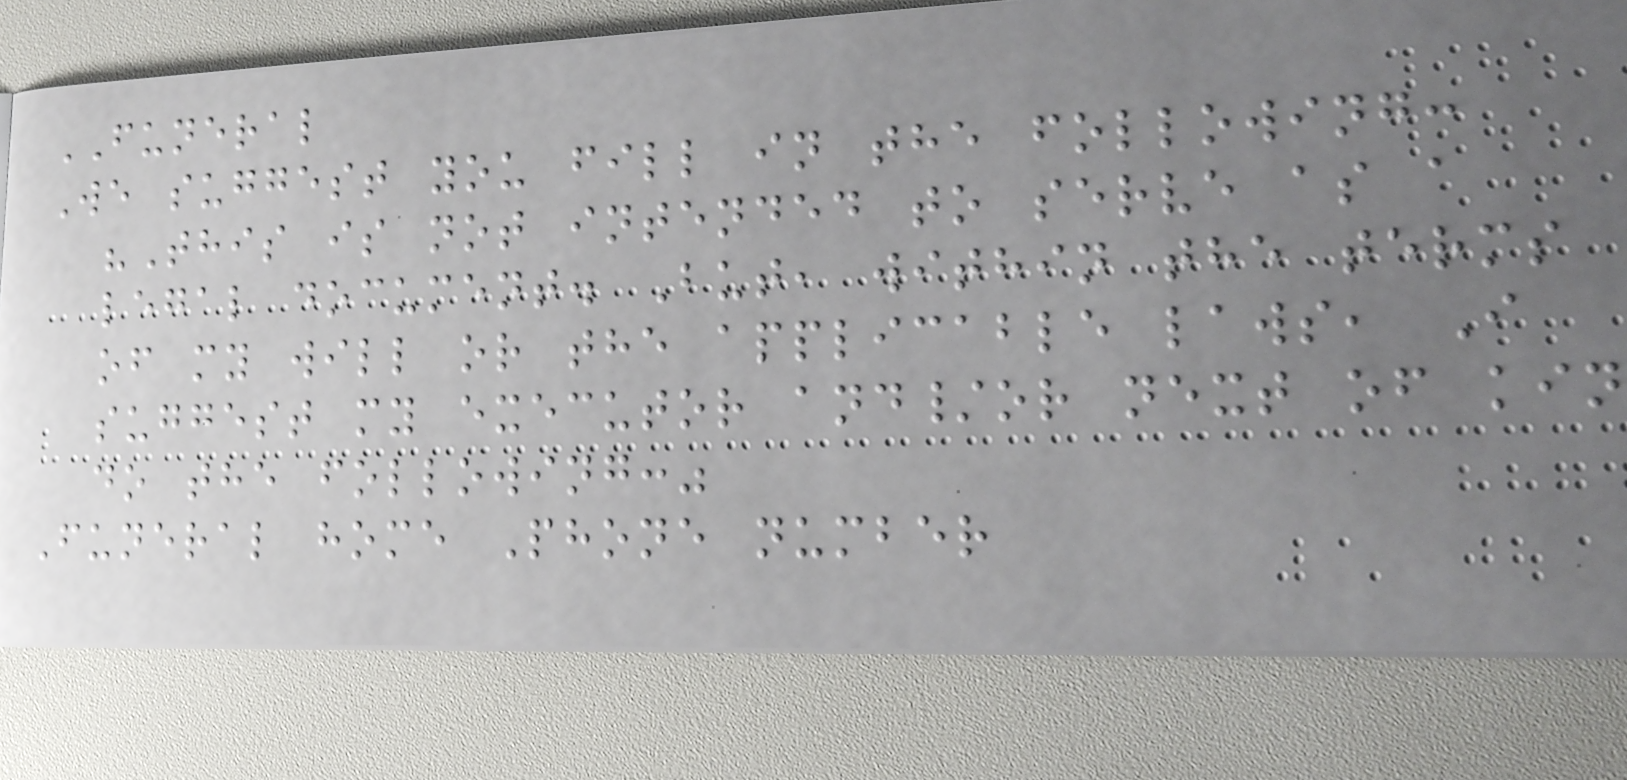FUNERAL
We suggest you fill in the following:
"This is not intended to serve as a
legal document. But, within the terms
of my will or the applicable laws, I
suggest my executor and/or next of kin
do the following:"
Funeral home Phone number
